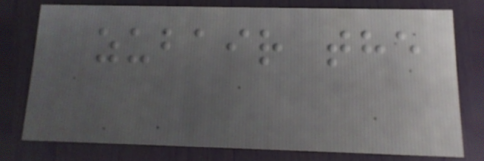zubair the
